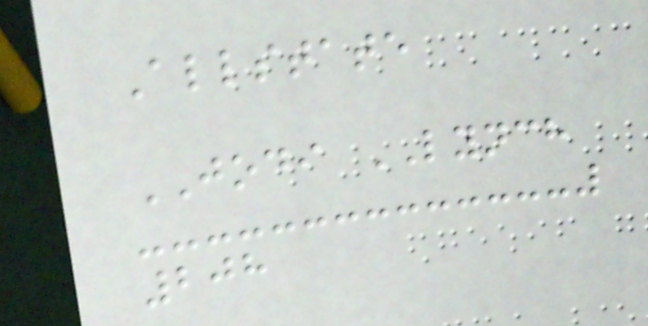Allstate
JODI LYNCH
208
